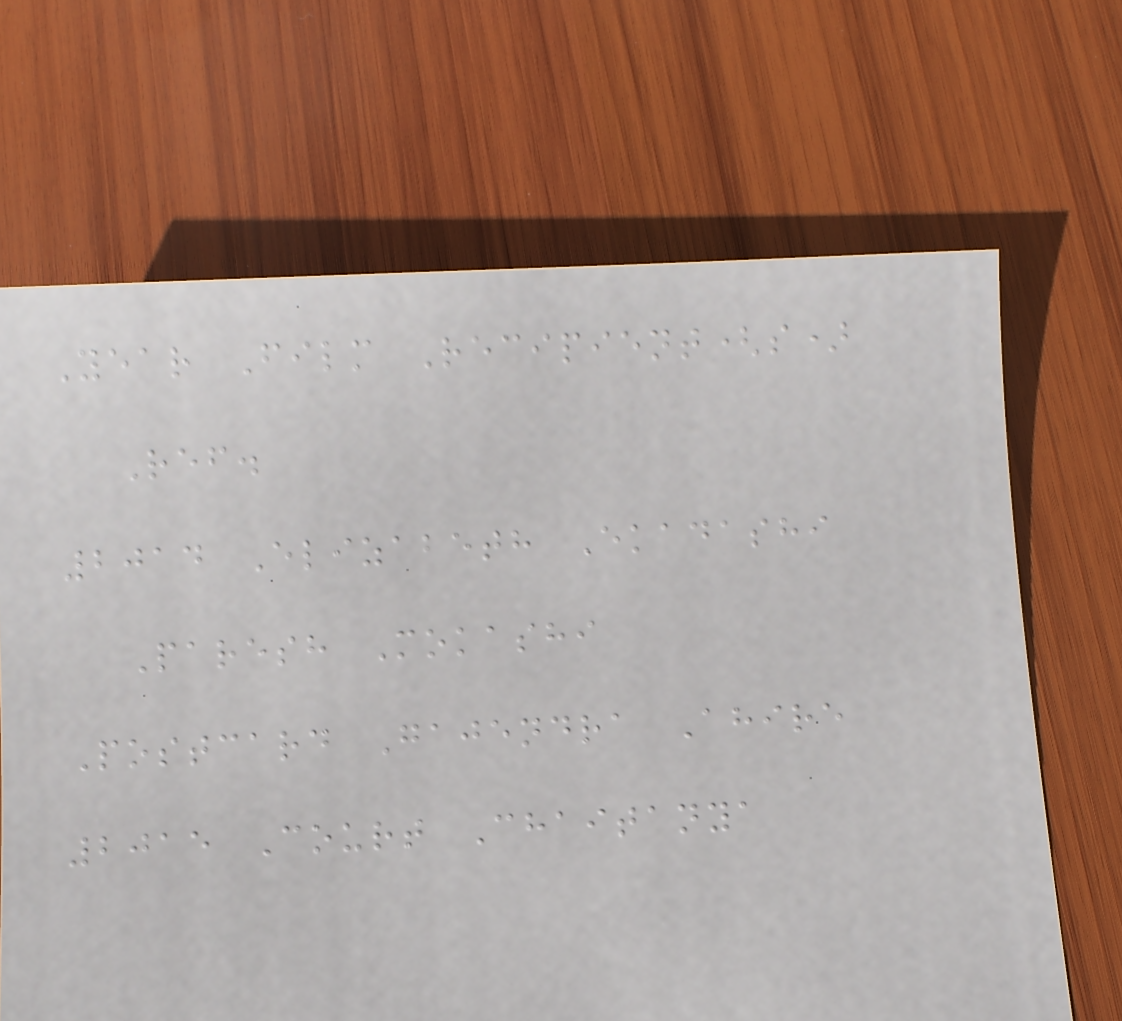Year Film Recipient(s)
Ref.
2014 Elizabeth Ekadashi
Paresh Mokashi
Postcard Gajendra Ahire
2015 Court Chaitanya
